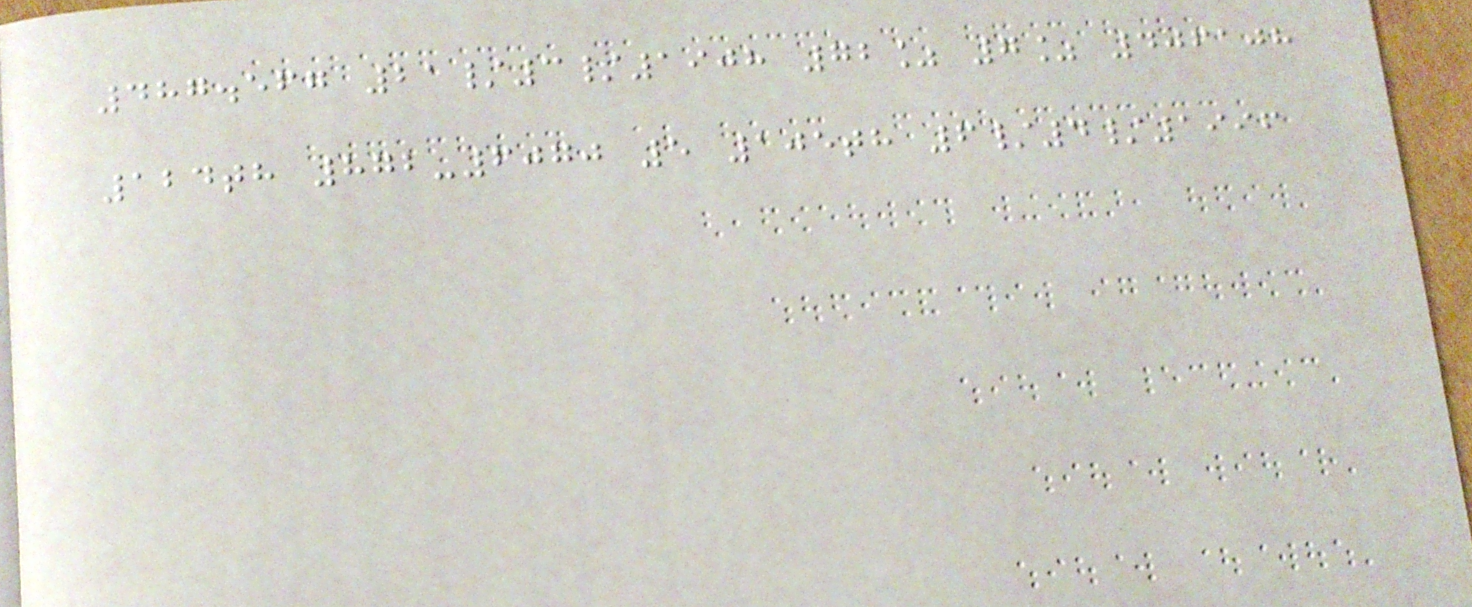487.567 21/3/1908 72% 7% 406108
124th 872-6070 5 105th 6/4/1996
